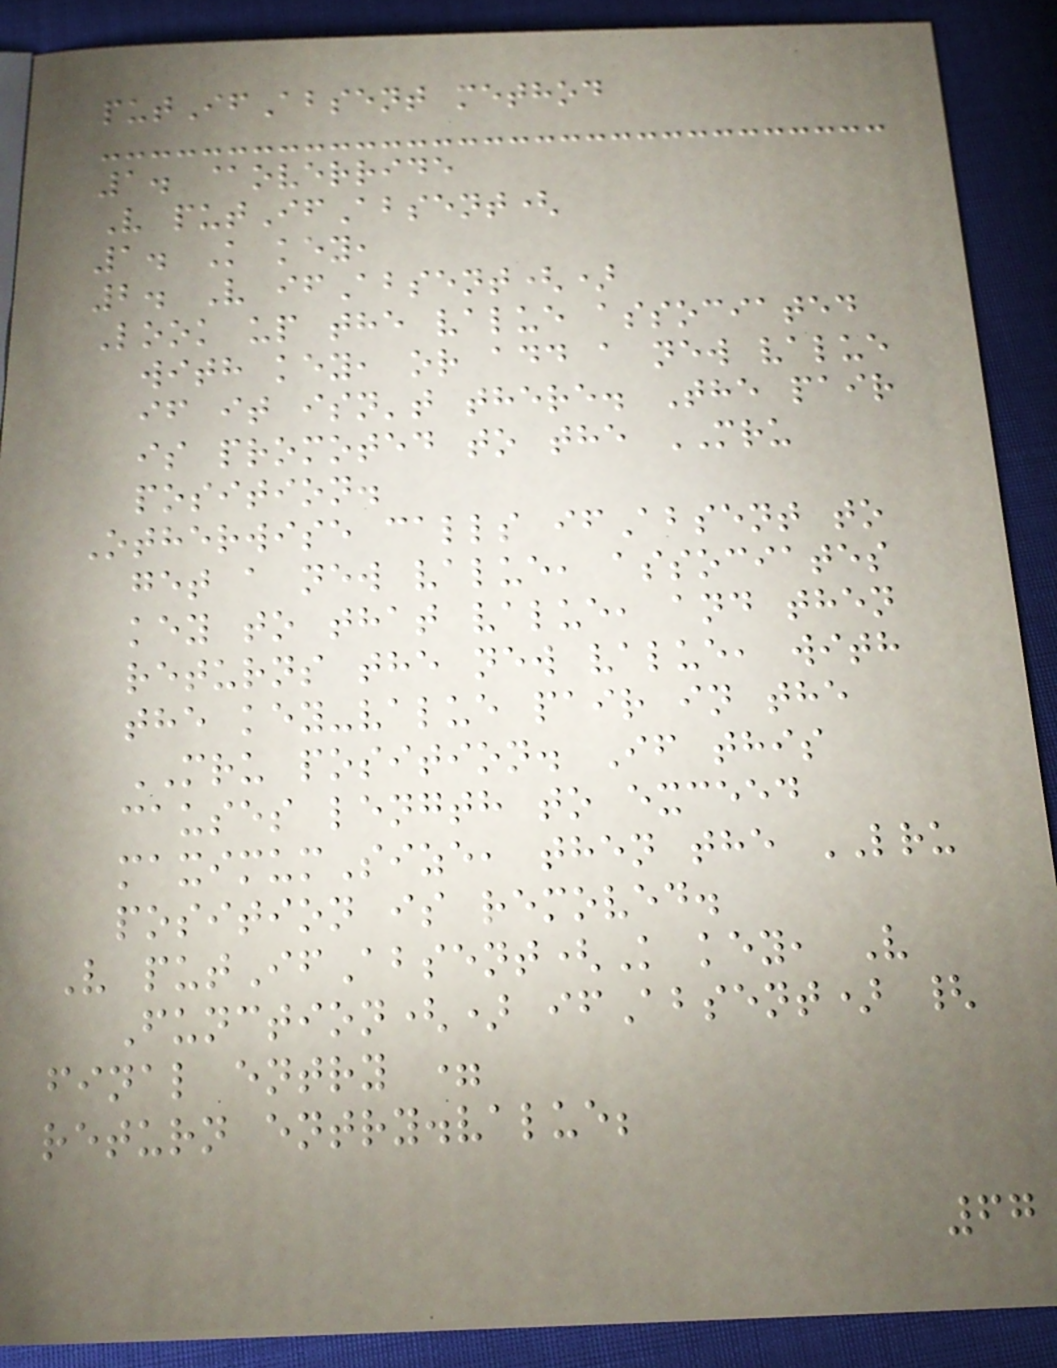putIfAbsent method
1. @override
V putIfAbsent(
1. K key,
2. V ifAbsent()
Look up the value associated
with key, or add a new value
if it isn't there. The pair
is promoted to the MRU
position.
Otherwise calls ifAbsent to
get a new value, associates
key to that value, and then
returns the new value, with
the key-value pair in the
MRU position. If this
causes length to exceed
maximumSize, then the LRU
position is removed.
V putIfAbsent(K key, V
Function() ifAbsent) {
final entry =
return entry.value;
67
